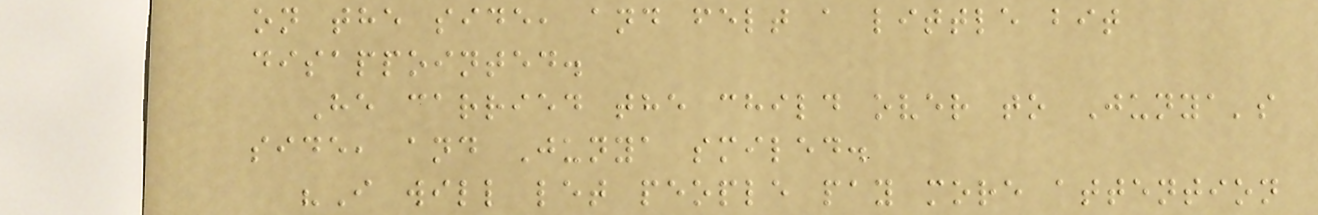on the side, and felt a little bit
disappointed.
He carried the child over to Junya's
side, and Junya smiled.
"I will let people pay more attention
